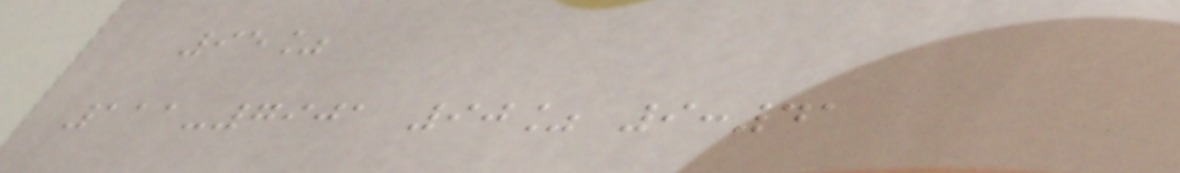95%
111-7901 90% 9:41
